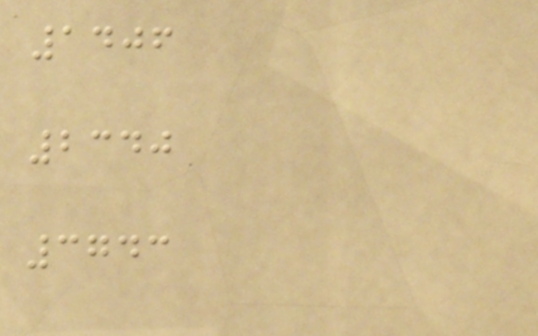1406
2340
3743
